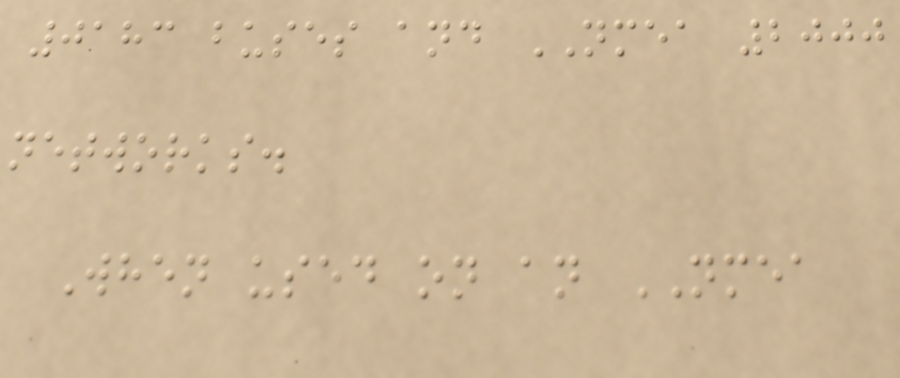0183 buses and NMEA 2000
networks.
When used on an NMEA
